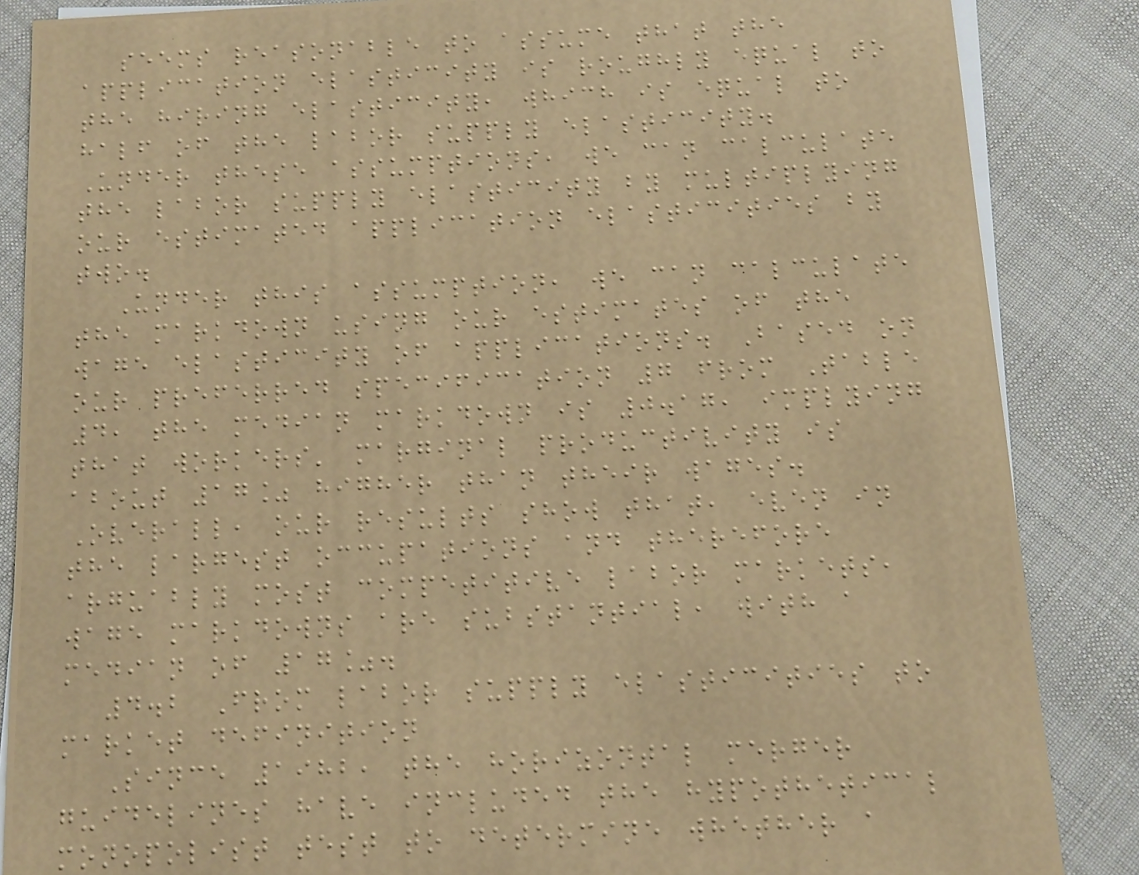seems reasonable to assume that the
application elasticity is roughly equal to
the hiring elasticity, which is equal to
half of the labor supply elasticity.
Under these assumptions, we can calculate
the labor supply elasticity by multiplying
our estimated application elasticities by
two.
Under this assumption, we can calculate
the markdown using our estimates of the
wage elasticity of applications. Based on
our preferred specification 7 from Table
4, the median markdown is 0.17, implying
that workers' marginal productivity is
about 17% higher than their wages.
Overall, our results show that, even in
the largest occupations and therefore
arguably most competitive labor markets,
wage markdowns are substantial, with a
median of 17%.
4.2 From labor supply elasticities to
market definition
Since 1982, the horizontal merger
guidelines have included the hypothetical
monopolist test to determine whether a
